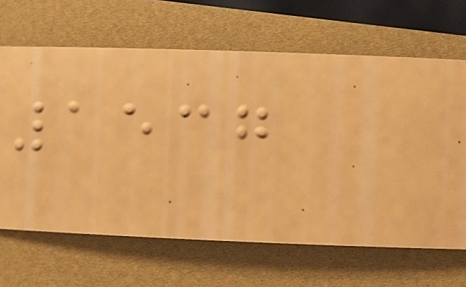1537
